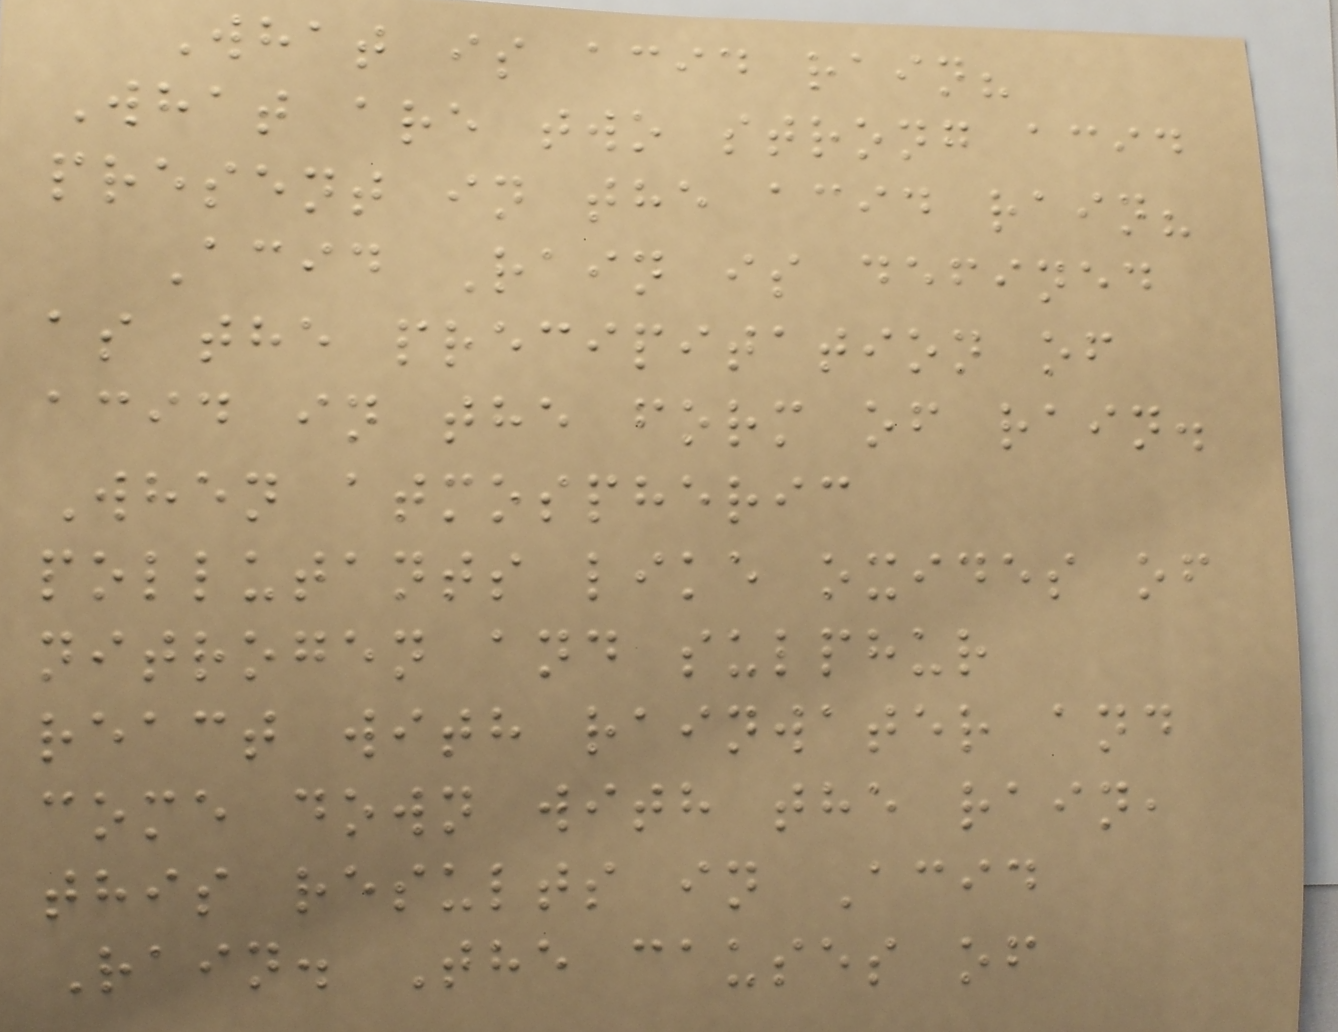What is acid rain?
What are two strong acid
present in the acid rain?
Acid Rain is defined
as the precipitation of
acid in the form of rain.
When atmospheric
pollutants like oxides of
nitrogen and sulphur
react with rainwater and
come down with the rain,
this results in Acid
Rain. The causes of
